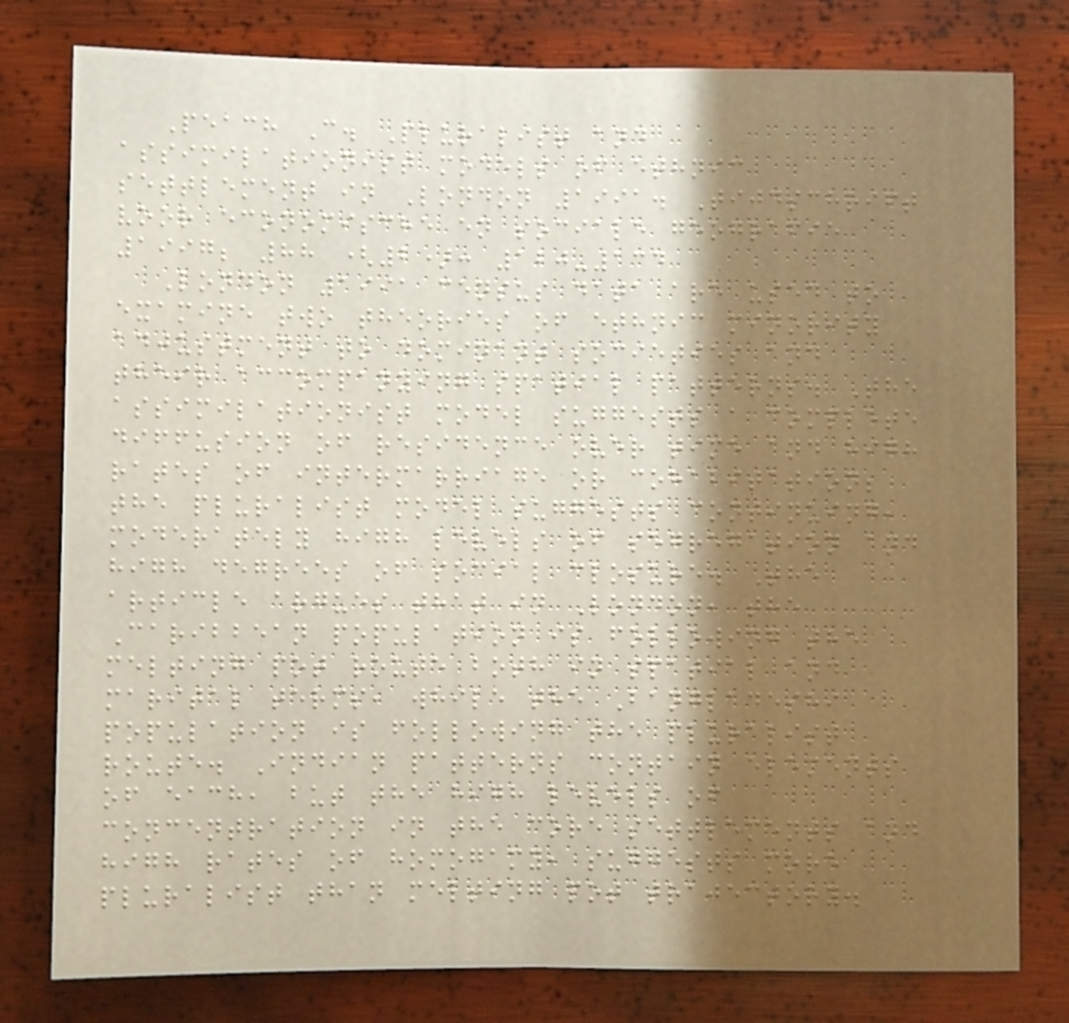Peach C. Pluralist and
assimilationist models of ethnic
settlement in London 1991. Tijdschrift
voor economische en sociale geografie
1997; 88 (2): 120-134
London 1991 census data are used to
examine two theories of ethnic minority
adjustment to dominant societies and
their accompanying spatial patterns. The
assimilationist model suggests a complete
diffusion of residence over time and high
rates of intermarriage or cohabitation;
the pluralist model suggests continuing,
moderately high levels of segregation and
high degrees of social closure. The
article argues that in London, the
Caribbean population is following the
melting pot route both in spatial and
marital terms, while the Bangladeshi
population is following the pluralist
route. Indian patterns contain elements
of each, but the high levels of
concentration in the core settlements and
high rates of homogamy, suggests more
pluralist than melting pot trajectory.
